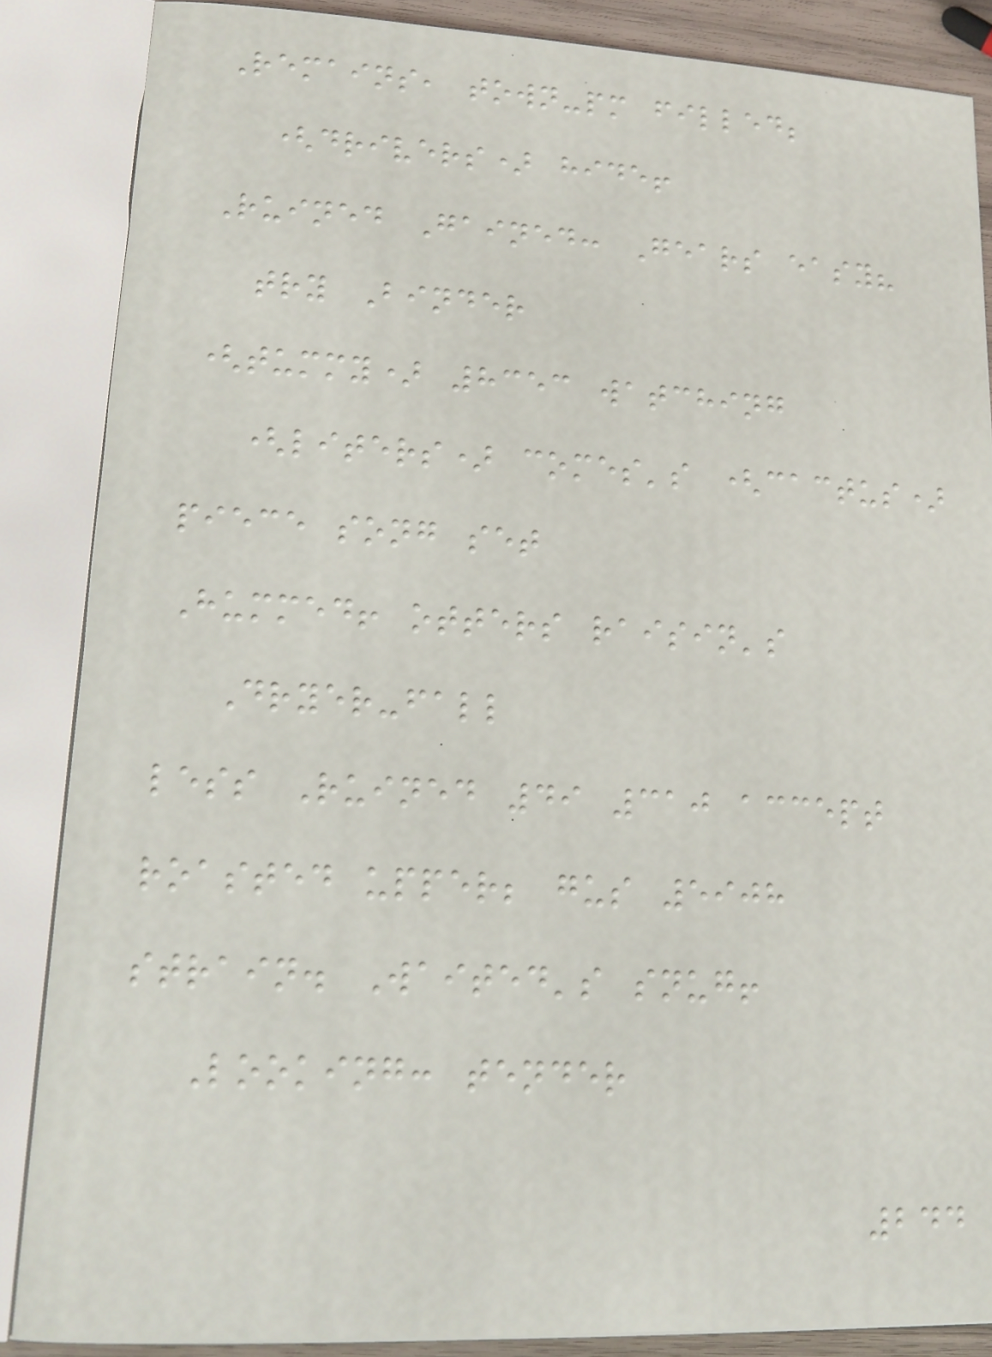Remains, town-pm filled;
(drivers) hide!
Ruined Gained: Gears easy?
try Binder
(tummy) 8353 watching
(liters) comes's (cactus)
piece song set
Hummed! otters raisin's
Dryer-fall
less Ruined 49 310 accept
roasted upper; gus 5908
strain. Waited's snug!
Looking: tender
244
